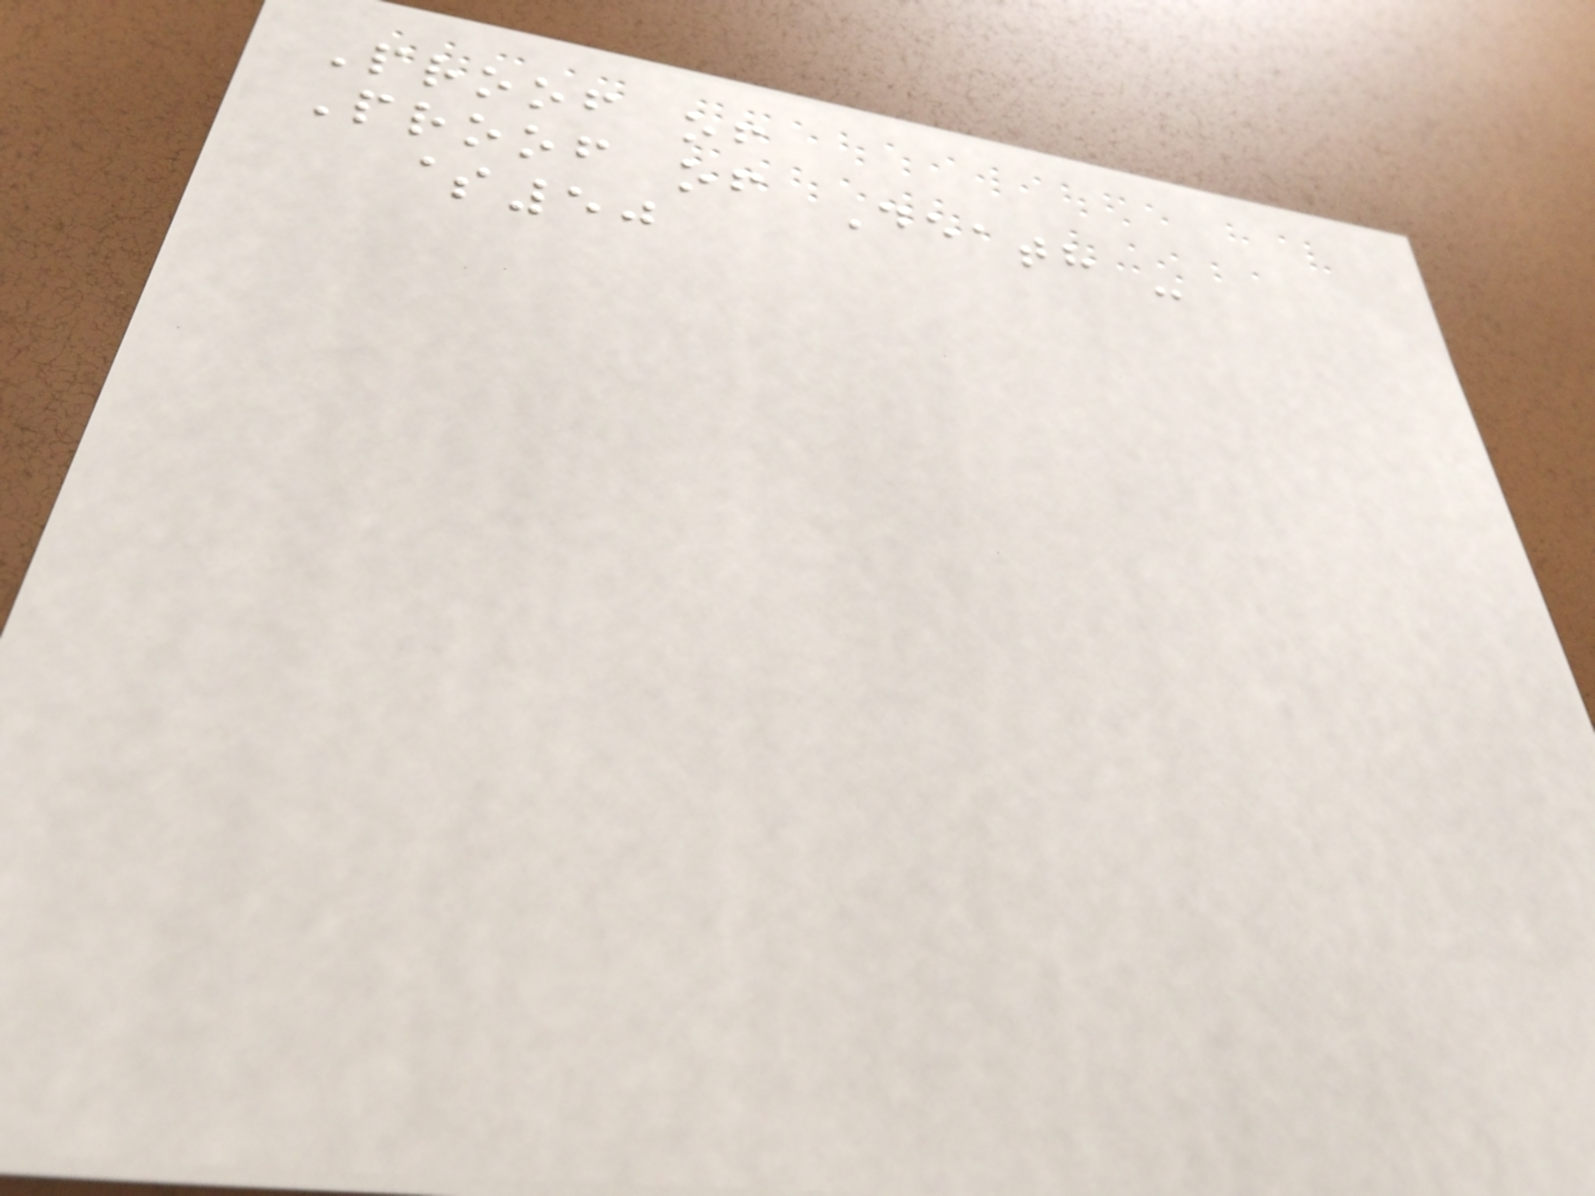Proof of
Proof of Death -
$50
